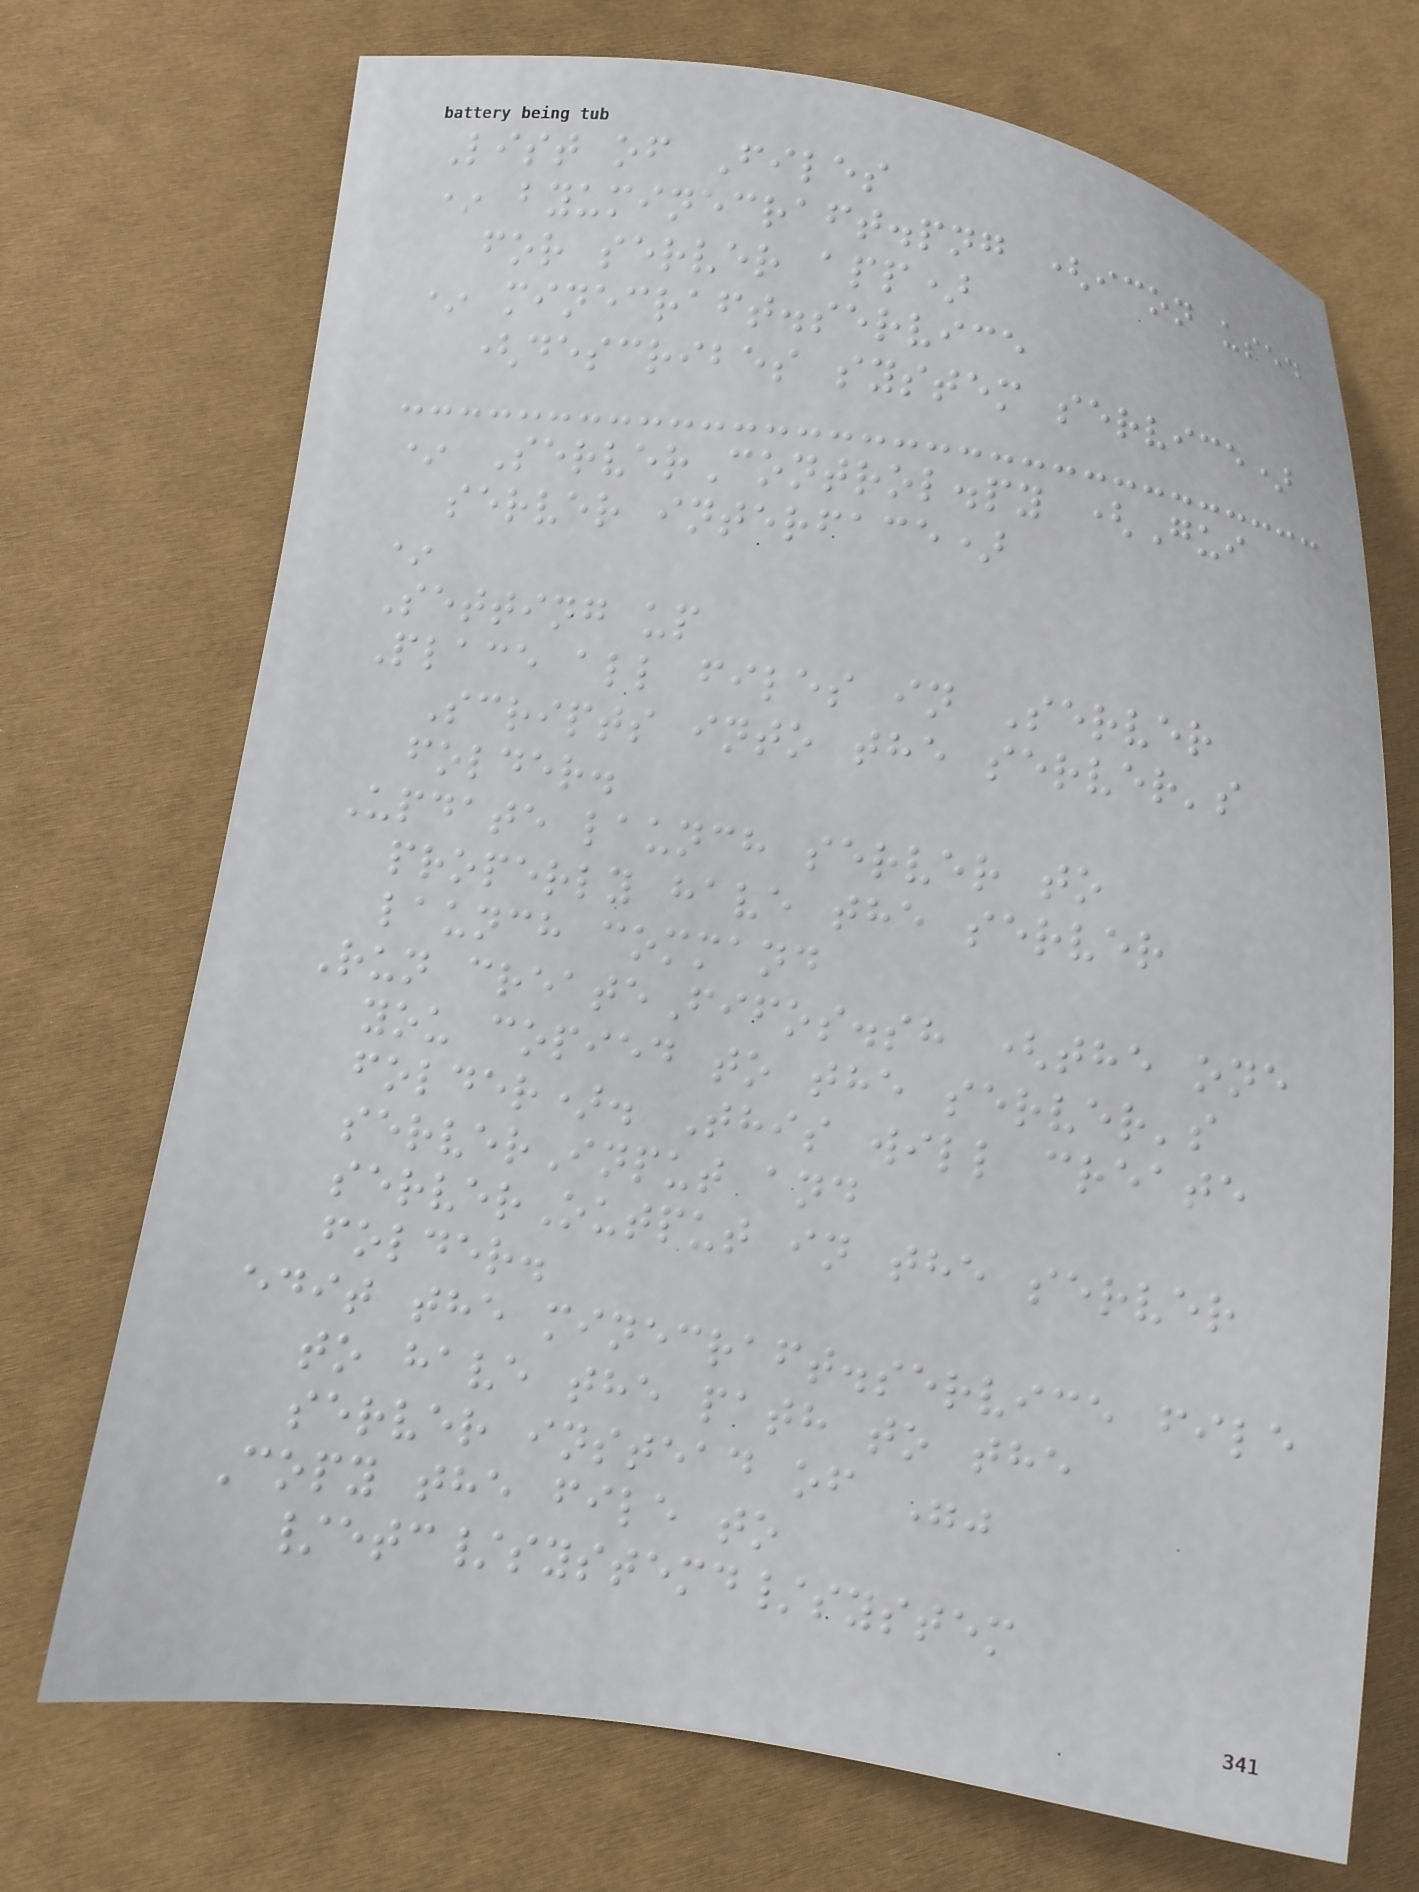List of Files
* byuminecraft.png (icon used
for server app)
* minecraft.service
(describes system service)
* ServerControl.py (Gui
server interface)
*
Setting up
Place all files in Server
Scripts into the server's
folder.
Update launch server to
properly have the server
launch command
Run createFifos.sh (the one
you copied to the server's
folder). This will create
serverInput and
serverOutput in the server
folder.
edit the minecraft.service file
to have the path to the
server instead of ""
Copy the file to
/etc/systemd/system
